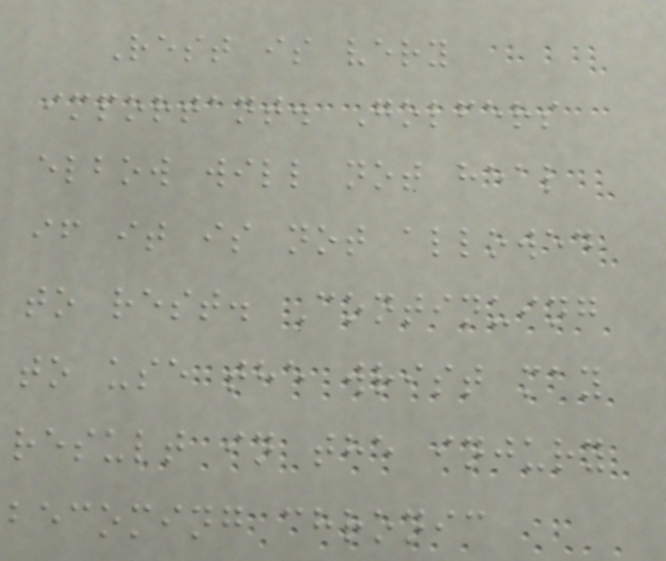Rest is very
important. Golfers
elbow will not heal
if it is not allowed
to rest. Continuing
to use the wrist may
result in the injury
becoming chronic
